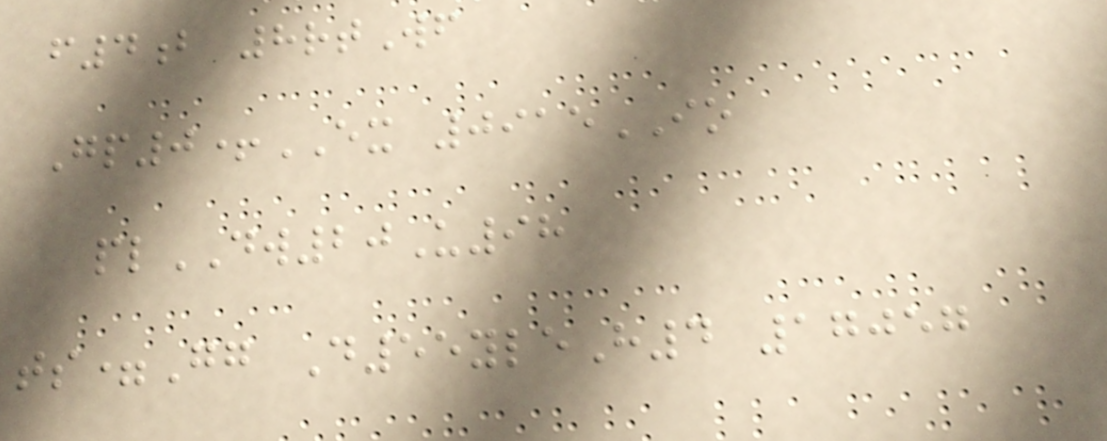f4b 8rtWf
Gp0+EX 0915IO
plDW20U98
ts=Gg D55yleH4 17057
